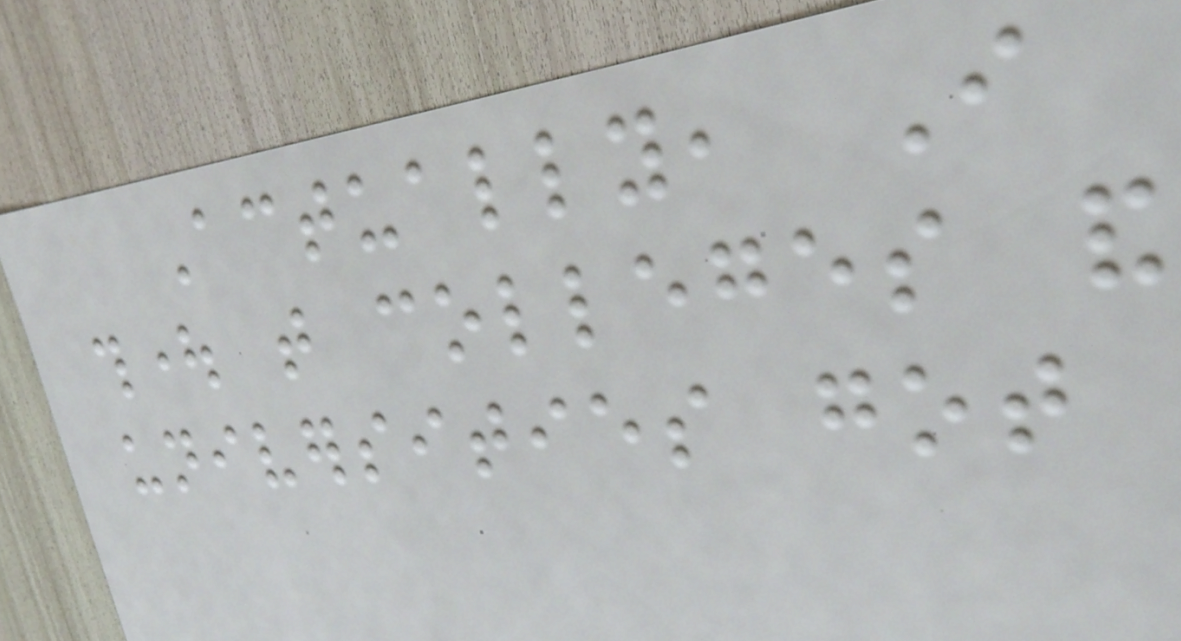Actually, I
thought that colleges and
universities got
